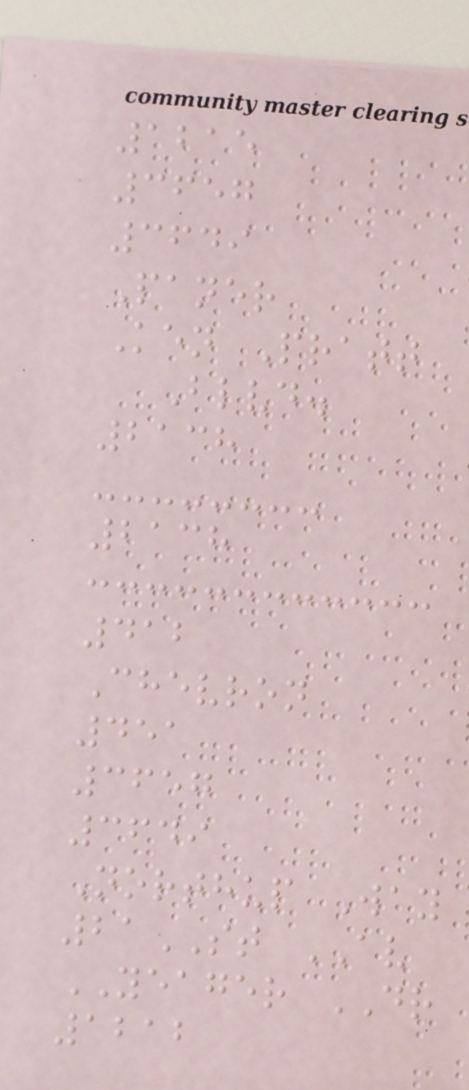1215
3657
3649
Paner
Ken Pratt
Blvd.
2138
2138
412
Chevron
451
3657
3649
Northup Way
21ST AV
YEAGER DR
1212
